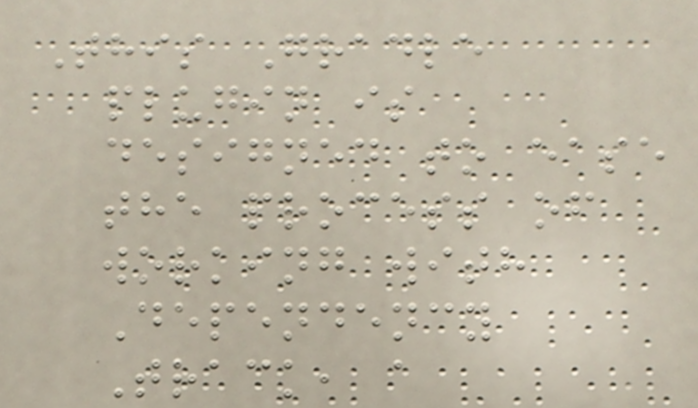This Gradle
plugin is
designed to ease
the process of
working with
Dependency
Track, a
